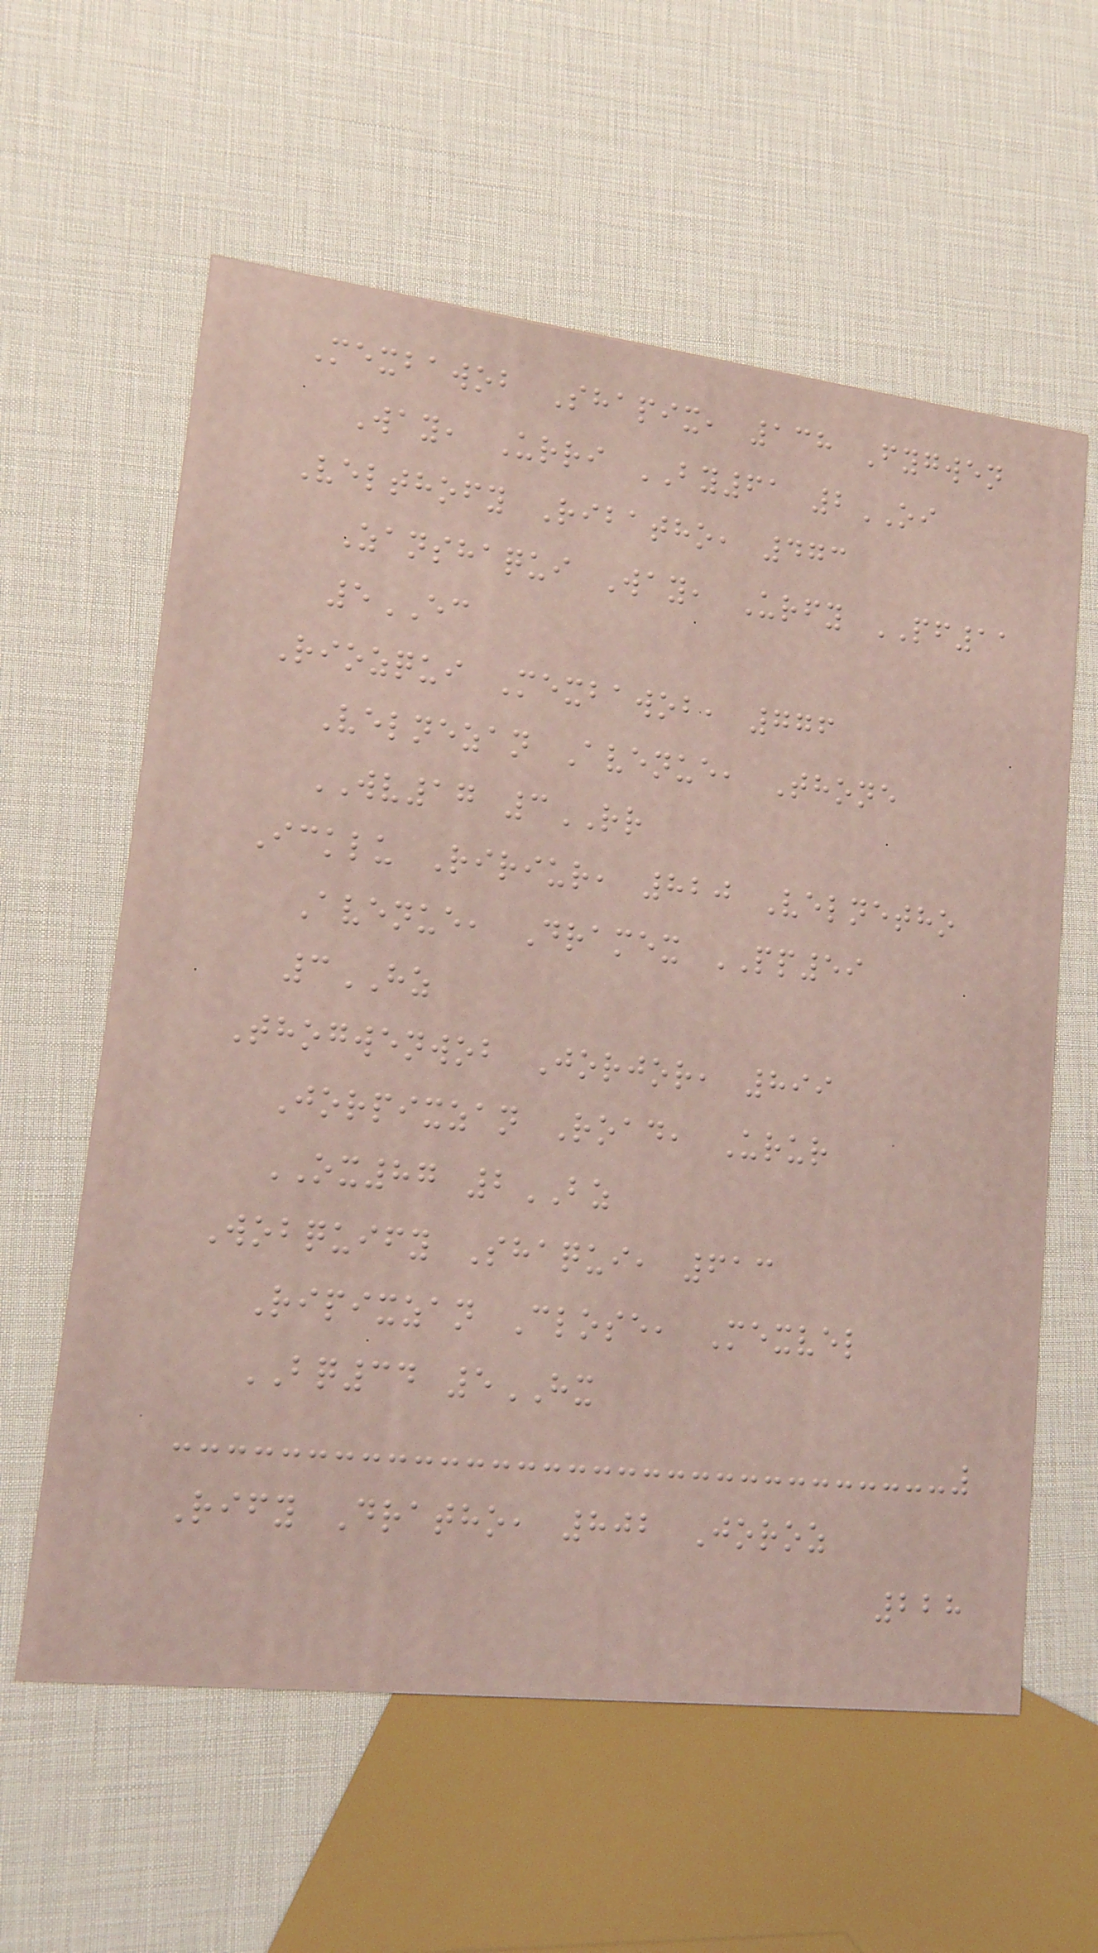Mexbawob Shapix, 138 Fygwen
Way, Urri BY61 2OI
Velthofy Ribatho, 473
Zanshaqui Way, Urfy PF11
5EC
Riozqui Mexbawob, 776
Velnezan Avenue, Thone
WV17 3RR
Icklu Ririur, 820 Velnetho
Avenue, Dramex PP59
3HZ
Thogwenwob Jorjor, 899
Jorpixzan Road, Urur
OX87 2BZ
Wobquify Shaqui, 613
Ripixzan Close, Mexvel
BQ34 5HX
Rify Dratho, 802 Joroz
228
